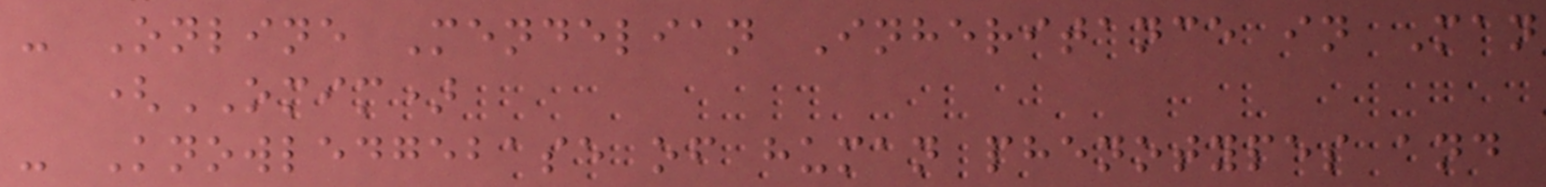- Online Mendelian Inheritance in Man
(OMIM)
- Knowledgebase of human phenotypes and
